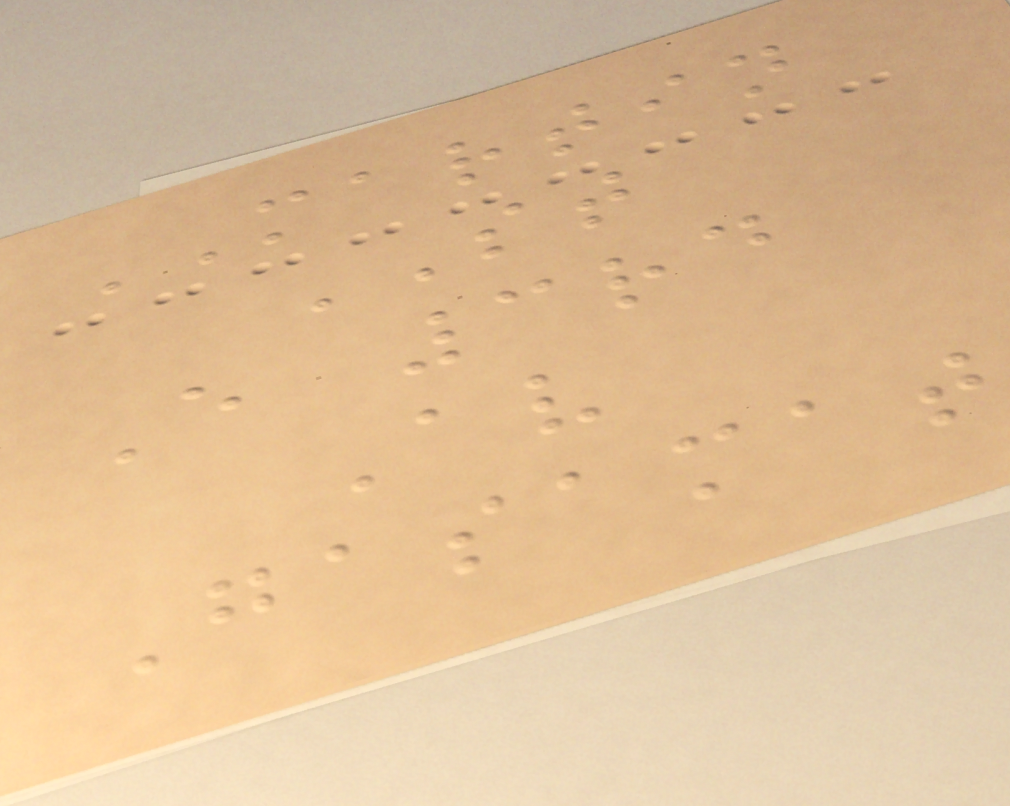MARTIN
ST
E 3rd
Av
Gasamat
